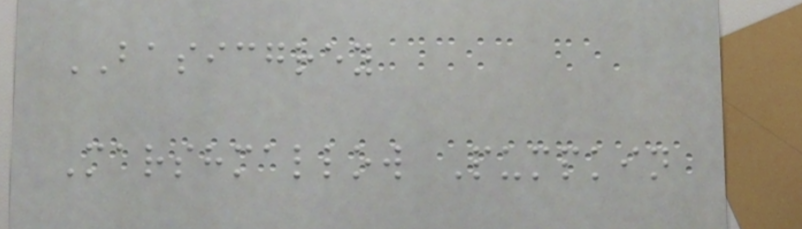BASICGREY
Marshmallow Pumpkin
